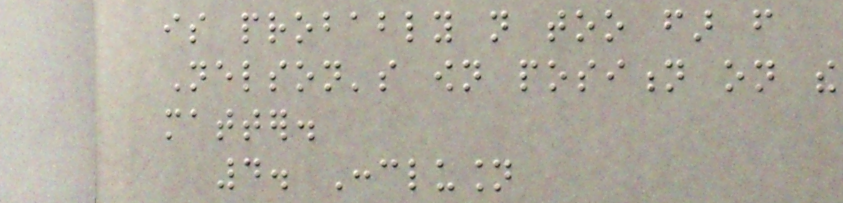is probably not too far from
Nelson's own position on the
matter.
4. Conclusion
